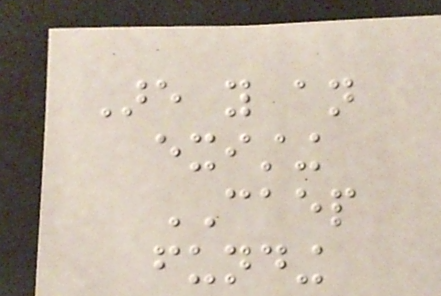Are you an
existing
CAEP
funding
